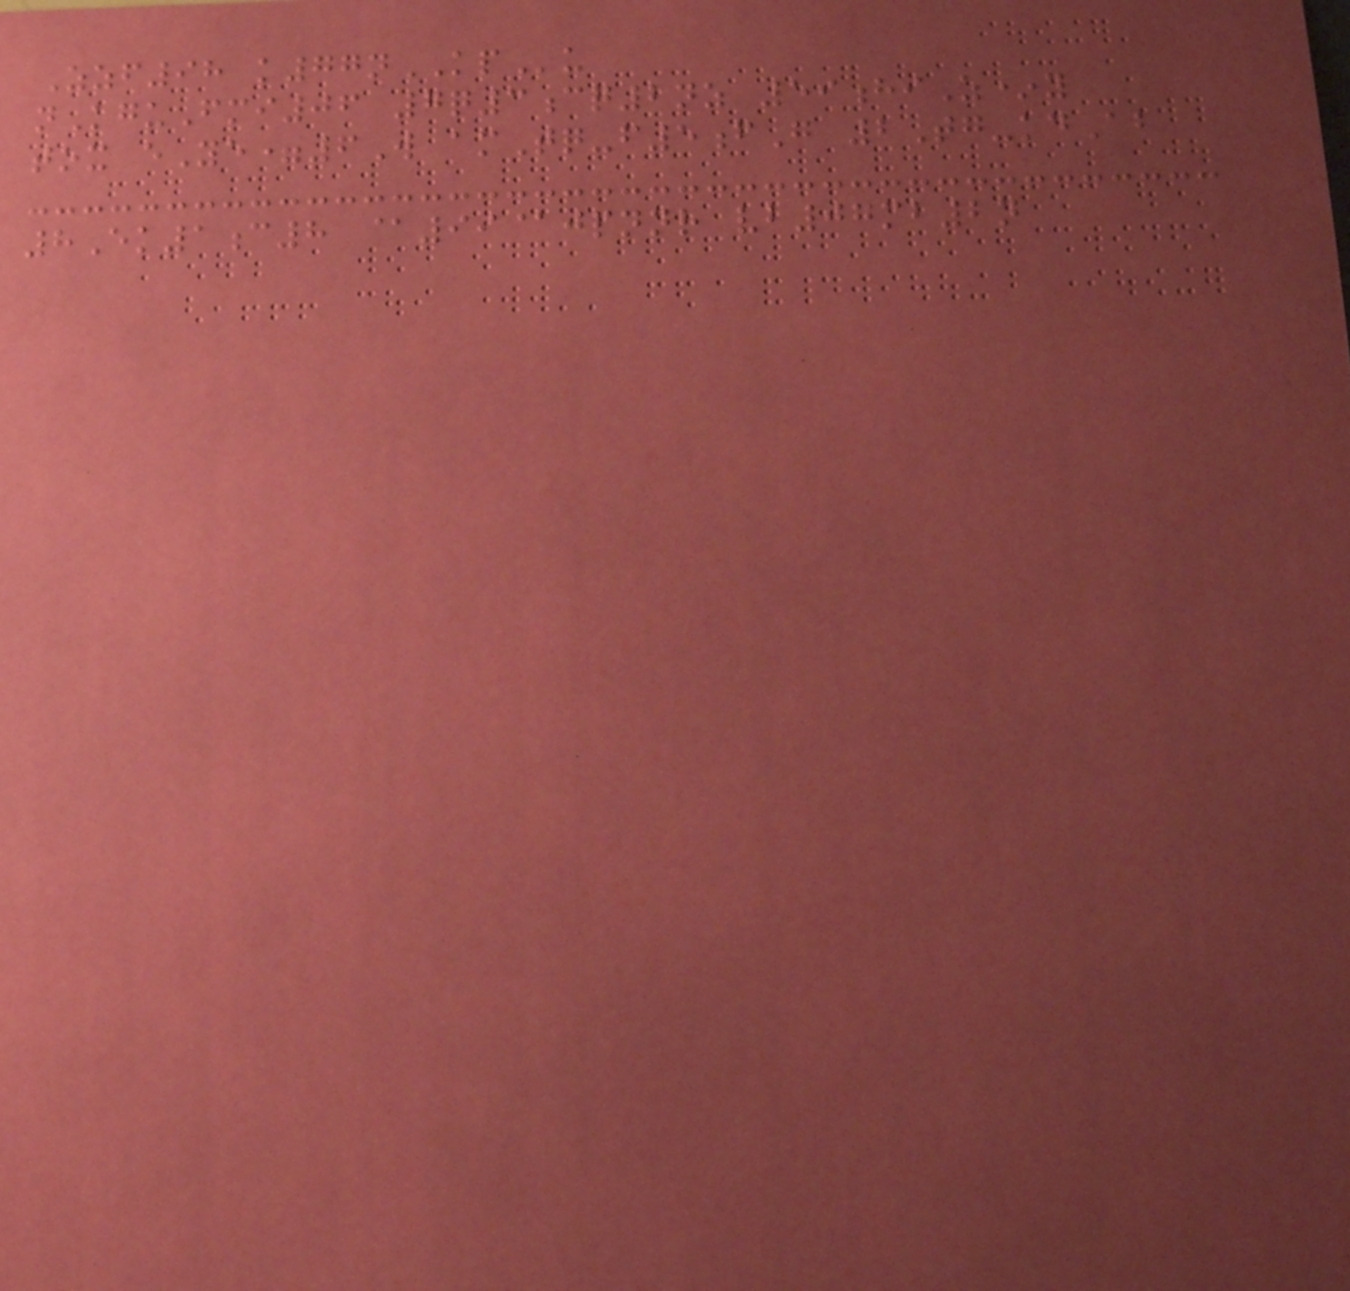Zzf98 k77nKPu
nKguFmi06 7q3cq2nz 59hiZ*y
tox eYe=6W amTq-f5fG 2Tg-kdAb
8Ek1c8 @99@jpnnr vb07mb2n
